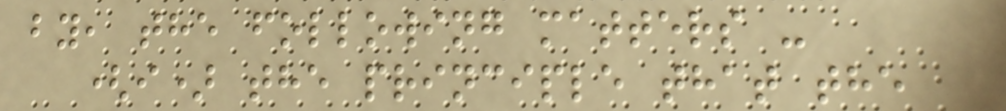by, the following matters -
(i) the principle that the
